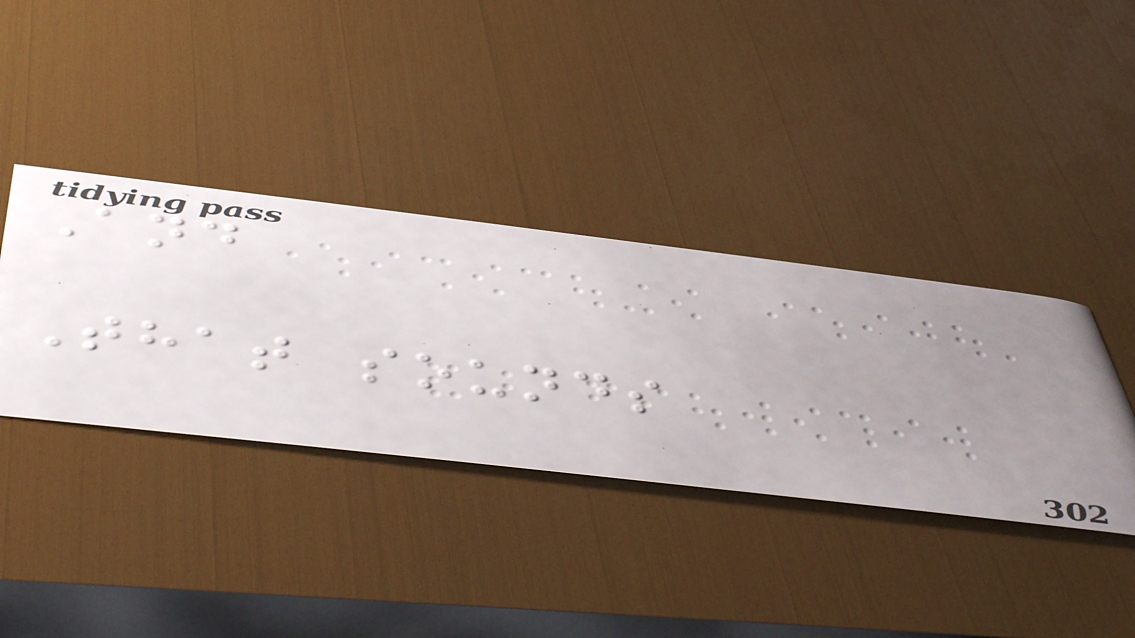And
That sounds
